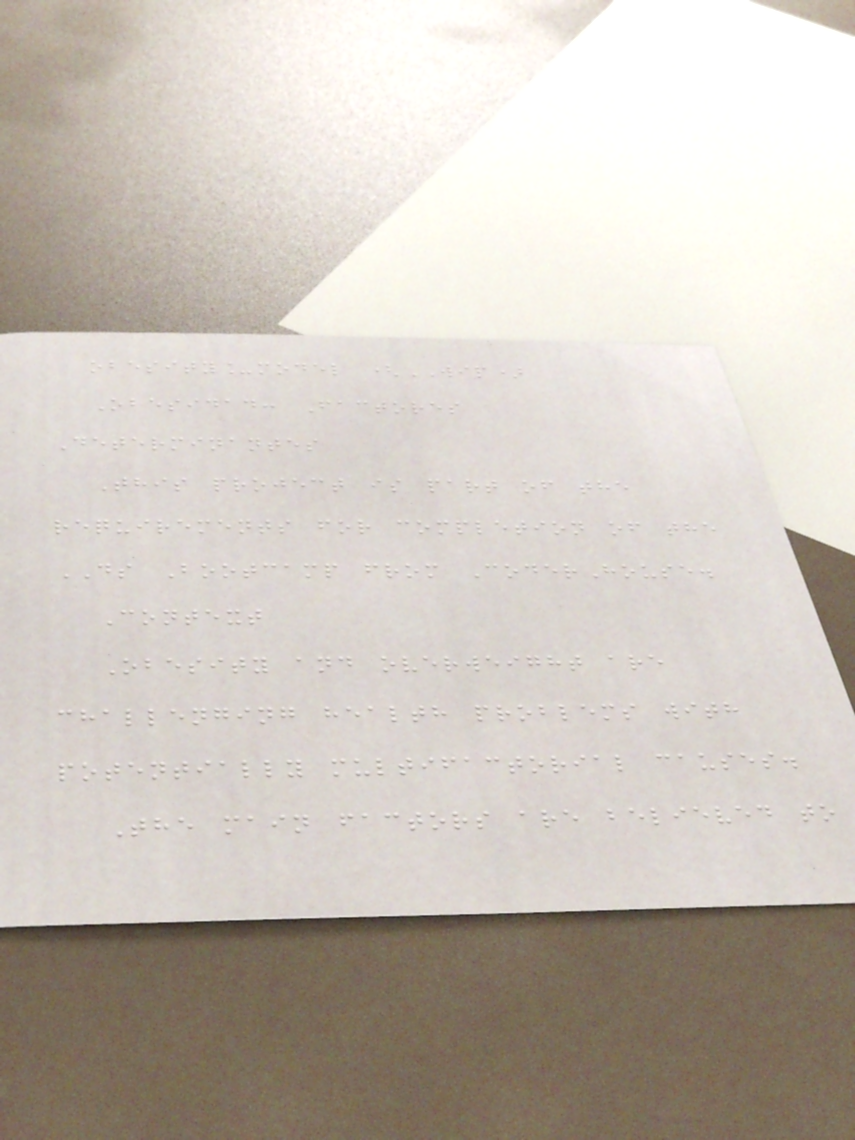obesity_model (WIP)
Obesidad: Factores
Determinantes
This project is part of the
requirements for completion of the
DS Bootcamp from CoderHouse.
Context
Obesity and overweight are
challenging health problems with
potentially multifactorial causes.
The main factors are believed to
